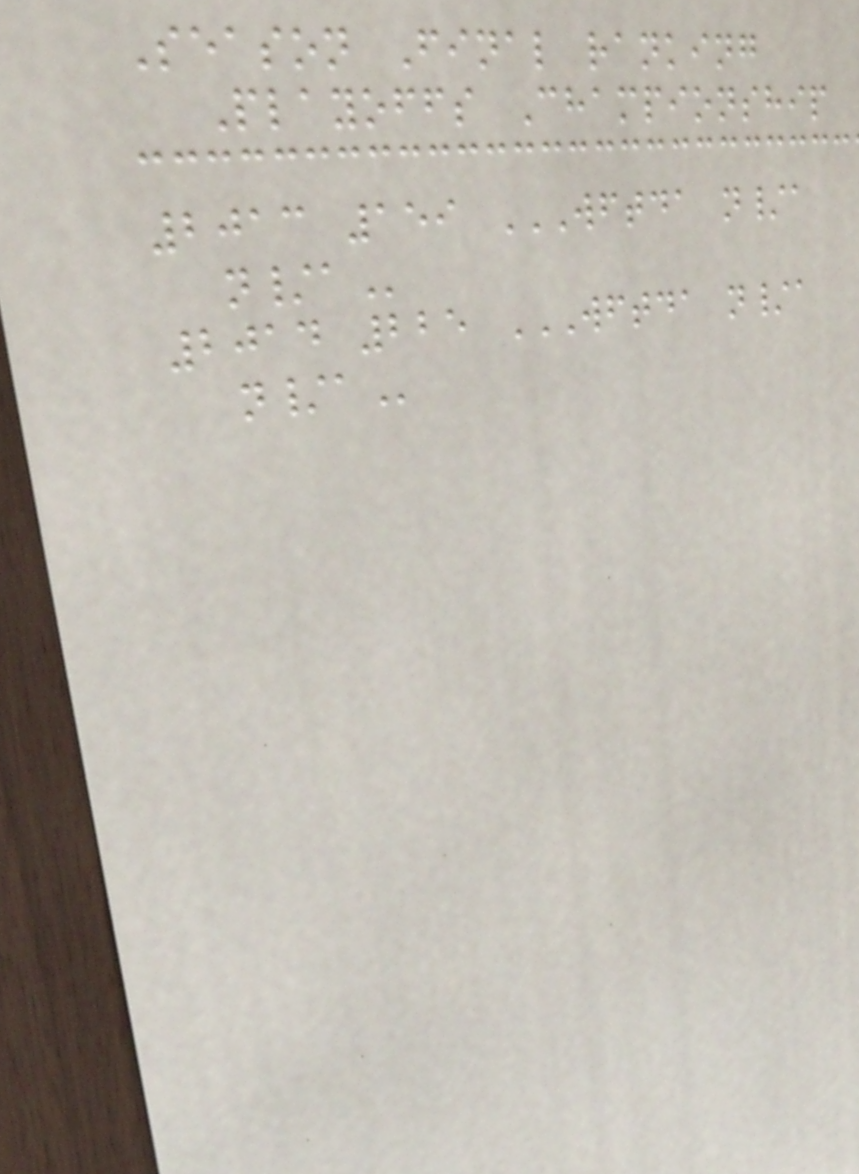Season Final ranking
Playoffs Championship
2013 159 WFTDA N/A
N/A
2014 225 WFTDA N/A
N/A
